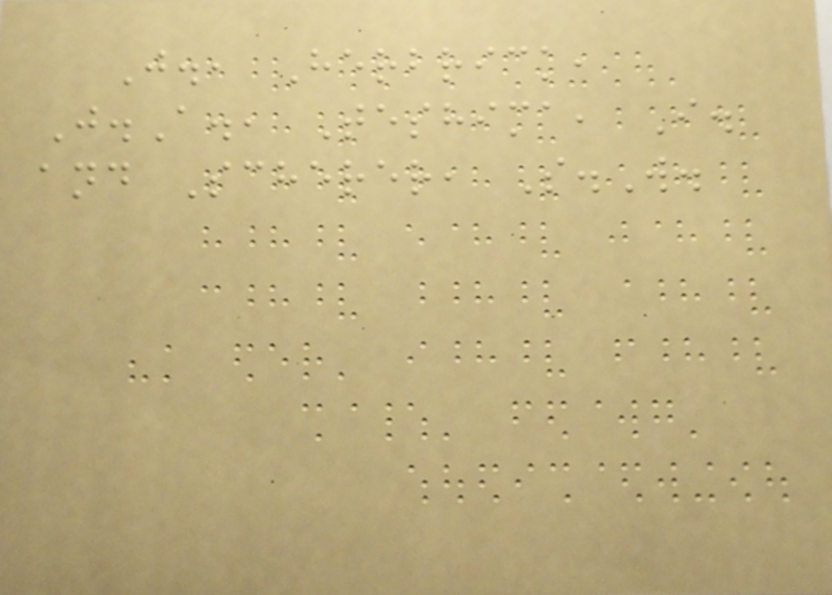J., Herbrick,
J.A., Teshima, I.
and Scherer, S.W.
